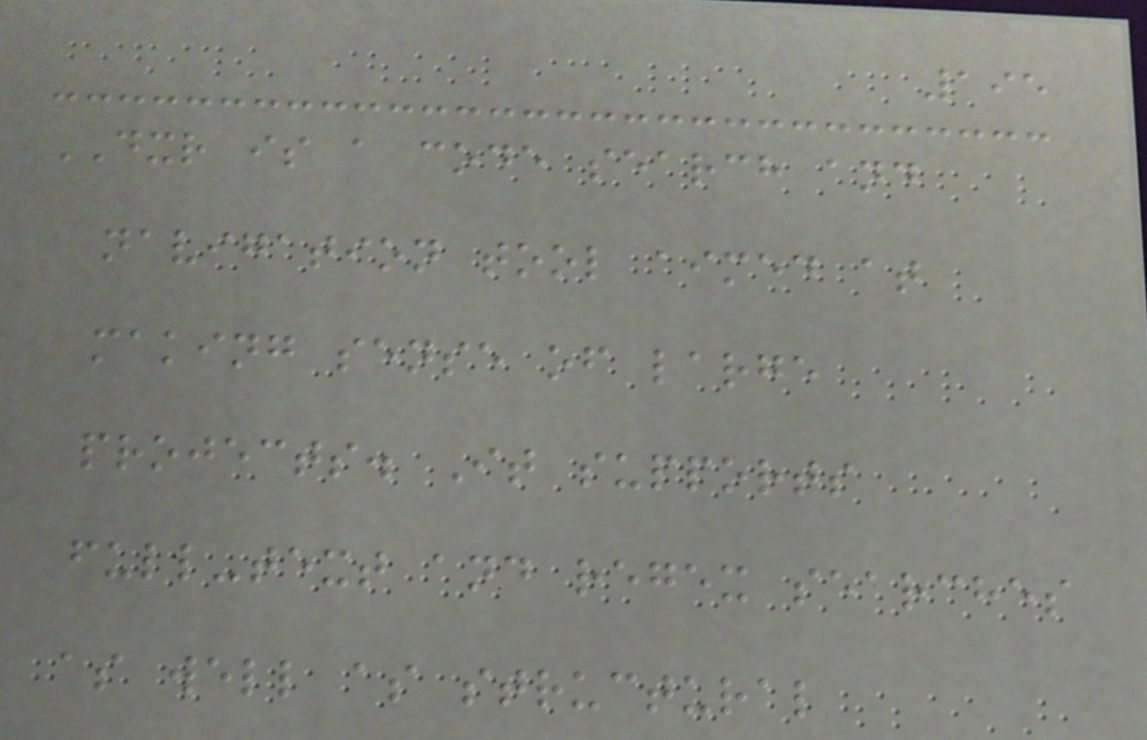195
DXR is a code search and
navigation tool aimed at
making sense of large
projects. It supports
full-text and regex searches
as well as structural
